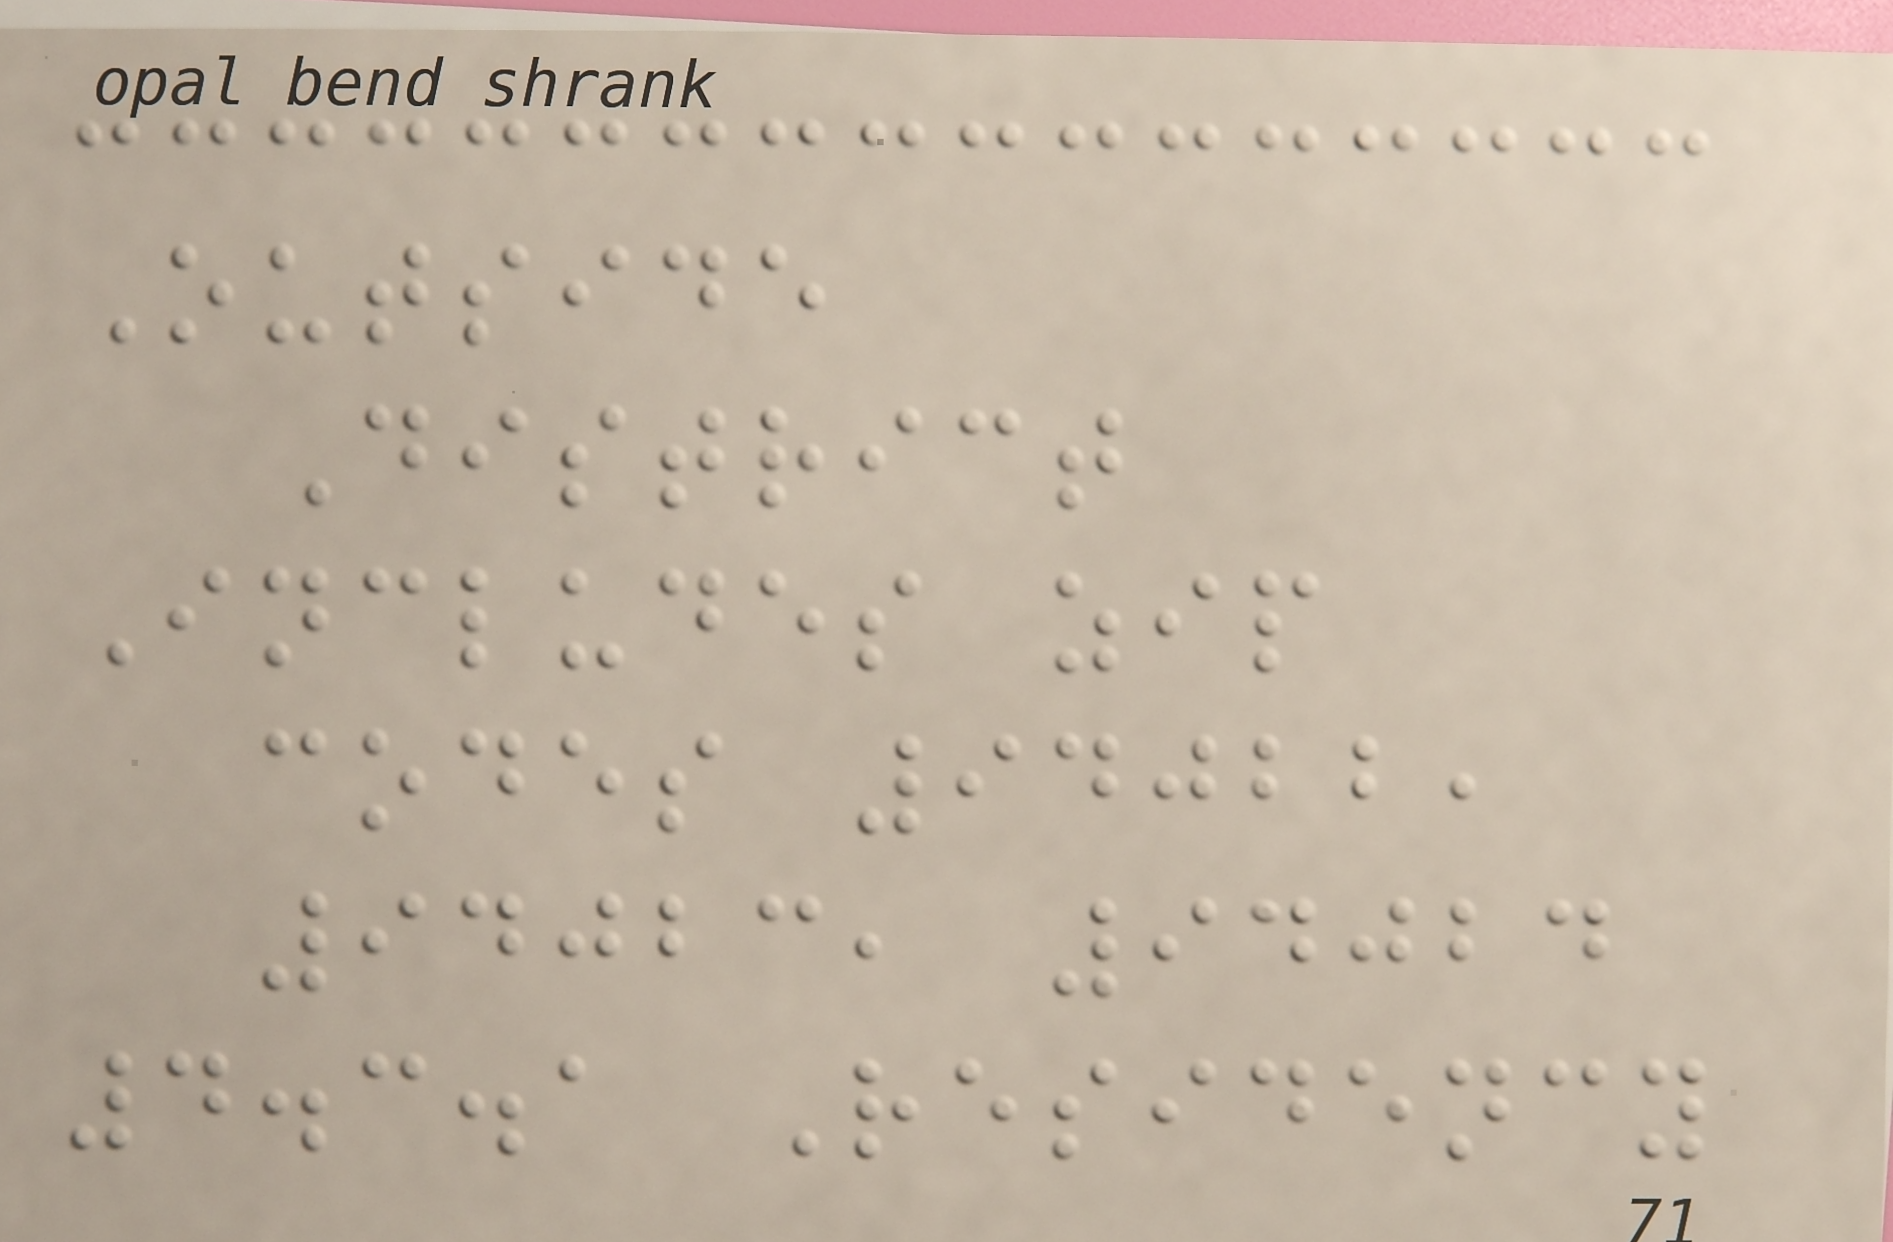Outside
District
Includes zip
codes 94022,
94023, 94024
4.3.1 Residency
